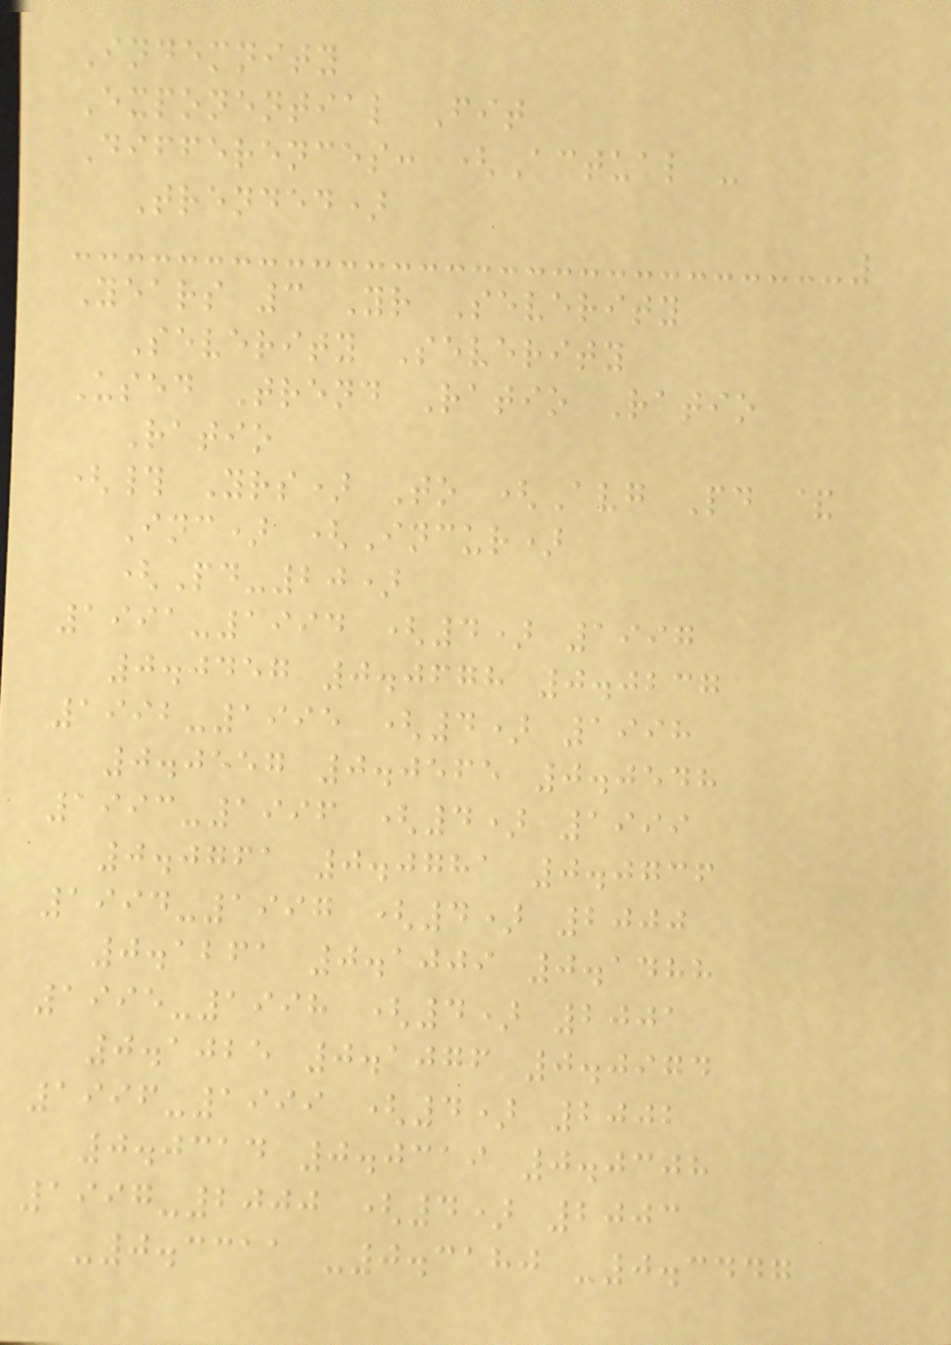Indemnity
Exponential Fit
Differences: (Actual -
Trended)
Years 3 Yr Severity
Severity Severity
Used Trend Ratio Ratio
Ratio
(# Yrs) To (Avg Pd &
Inc) (Incur)
(Pd-20)
1991-1994 (4) 1997
0.0457 0.0678 0.0237
1992-1995 (4) 1998
0.0557 0.0565 0.0548
1993-1996 (4) 1999
0.0761 0.0781 0.0736
1994-1997 (4) 2000
0.1261 0.1009 0.1488
1995-1998 (4) 2001
0.1025 0.1076 0.0974
1996-1999 (4) 2002
0.0314 0.0319 0.0308
1997-2000 (4) 2003
-0.3311 -0.3180 -0.3447
